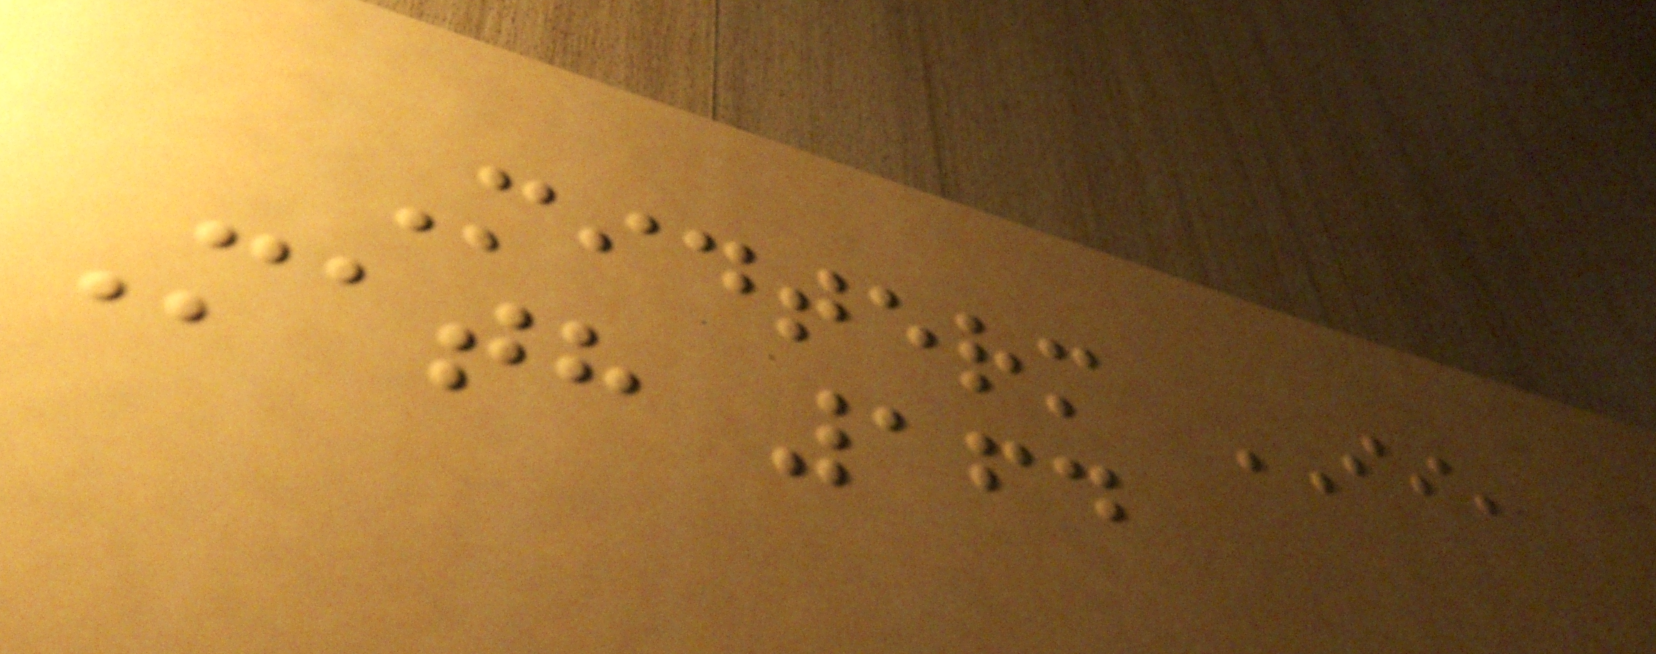Midterm II,
Math 164
